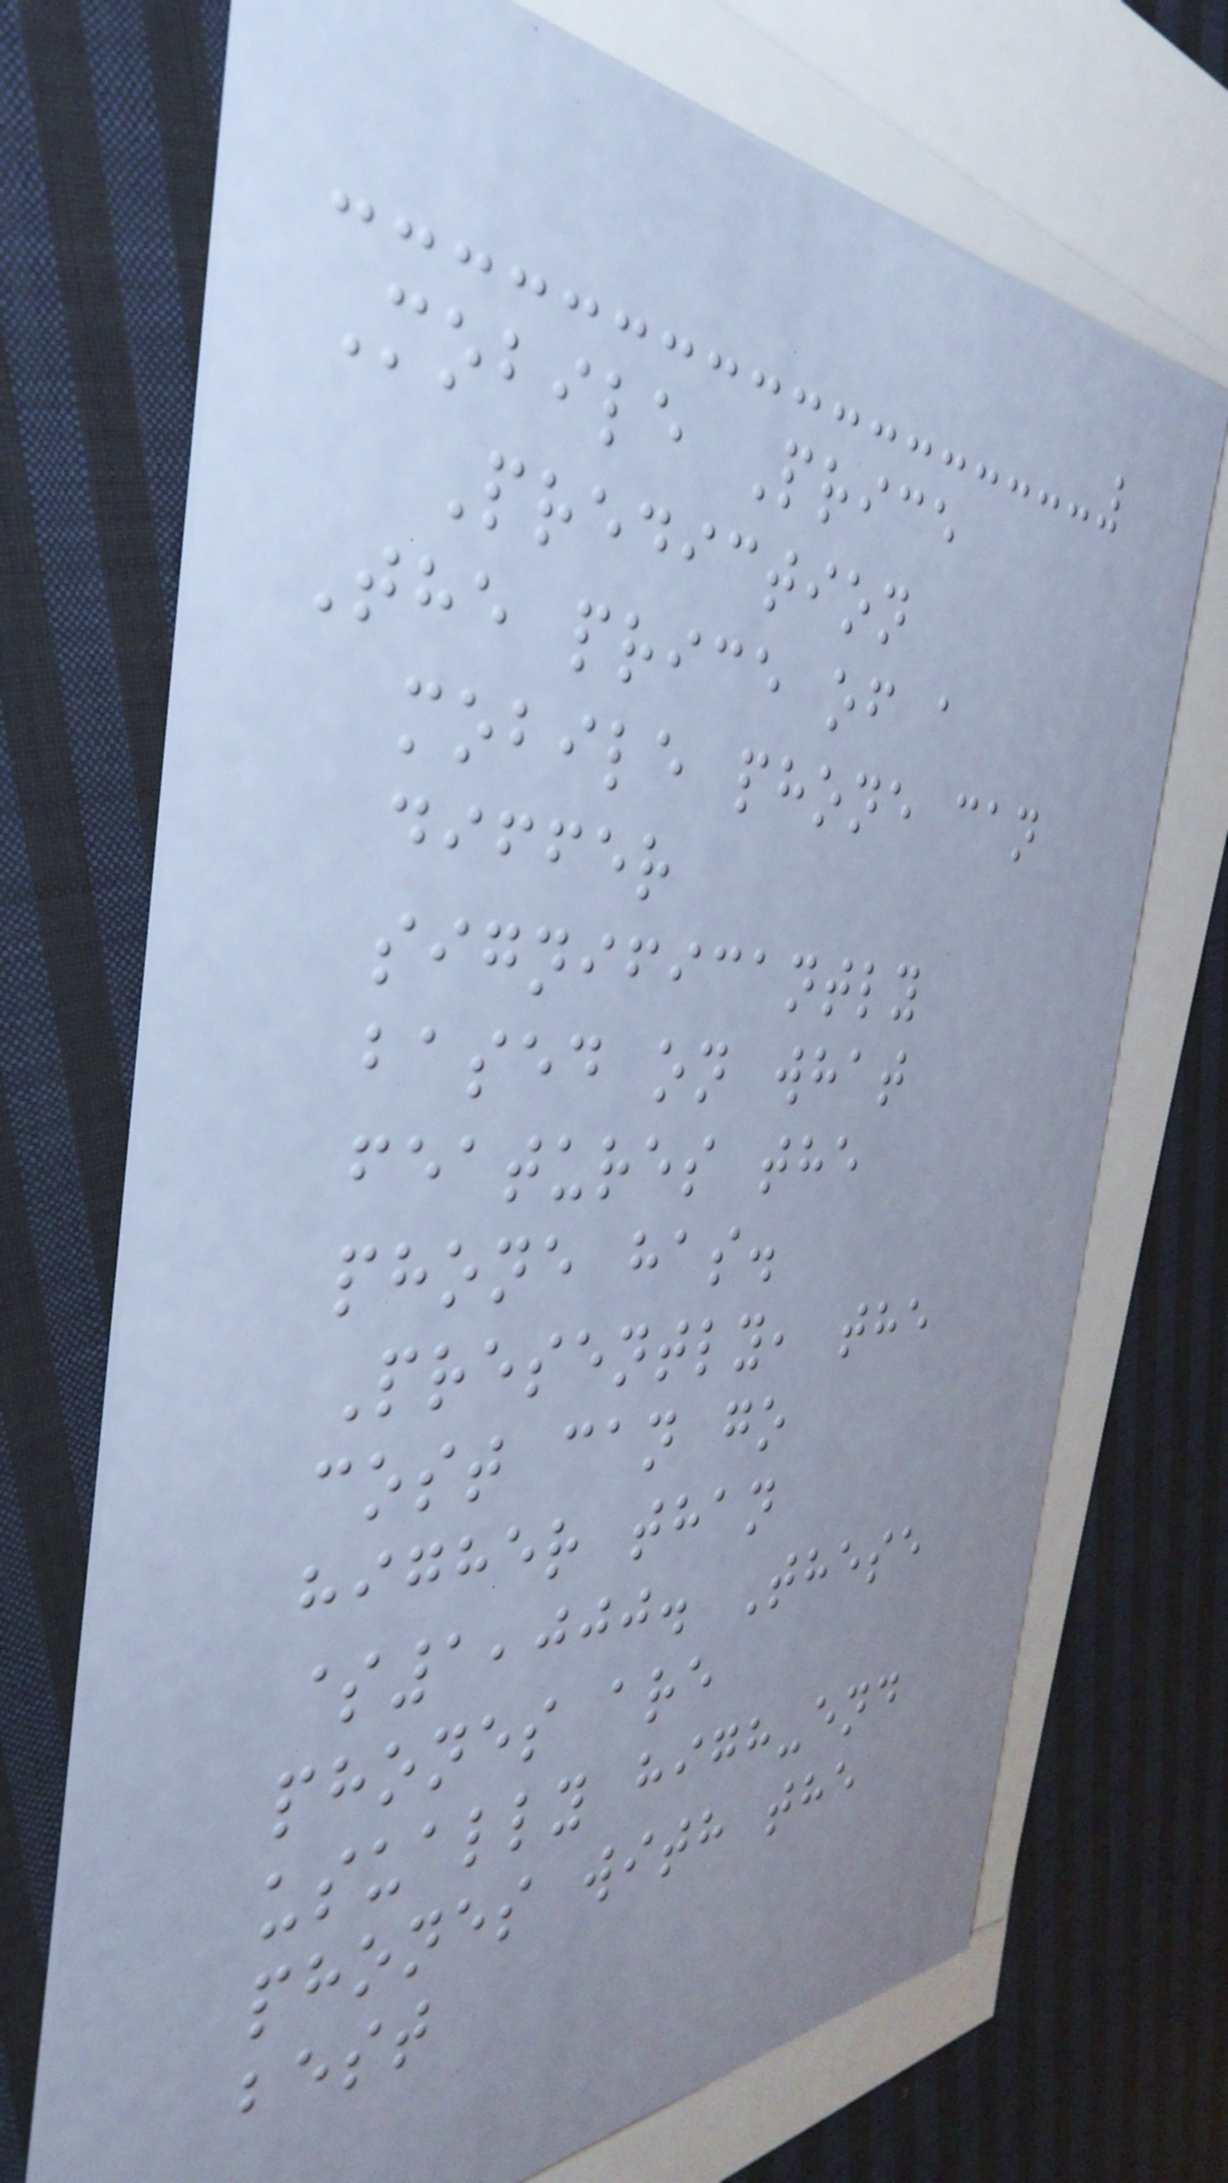Mobile Price
Prediction
The price of a
mobile phone can
differ
significantly
based on what
features the
phone has.
Presently, the
cost can go
higher than
$1,000. These
phones are
usually high-end
phones with the
best
